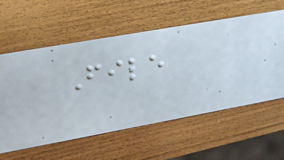File
